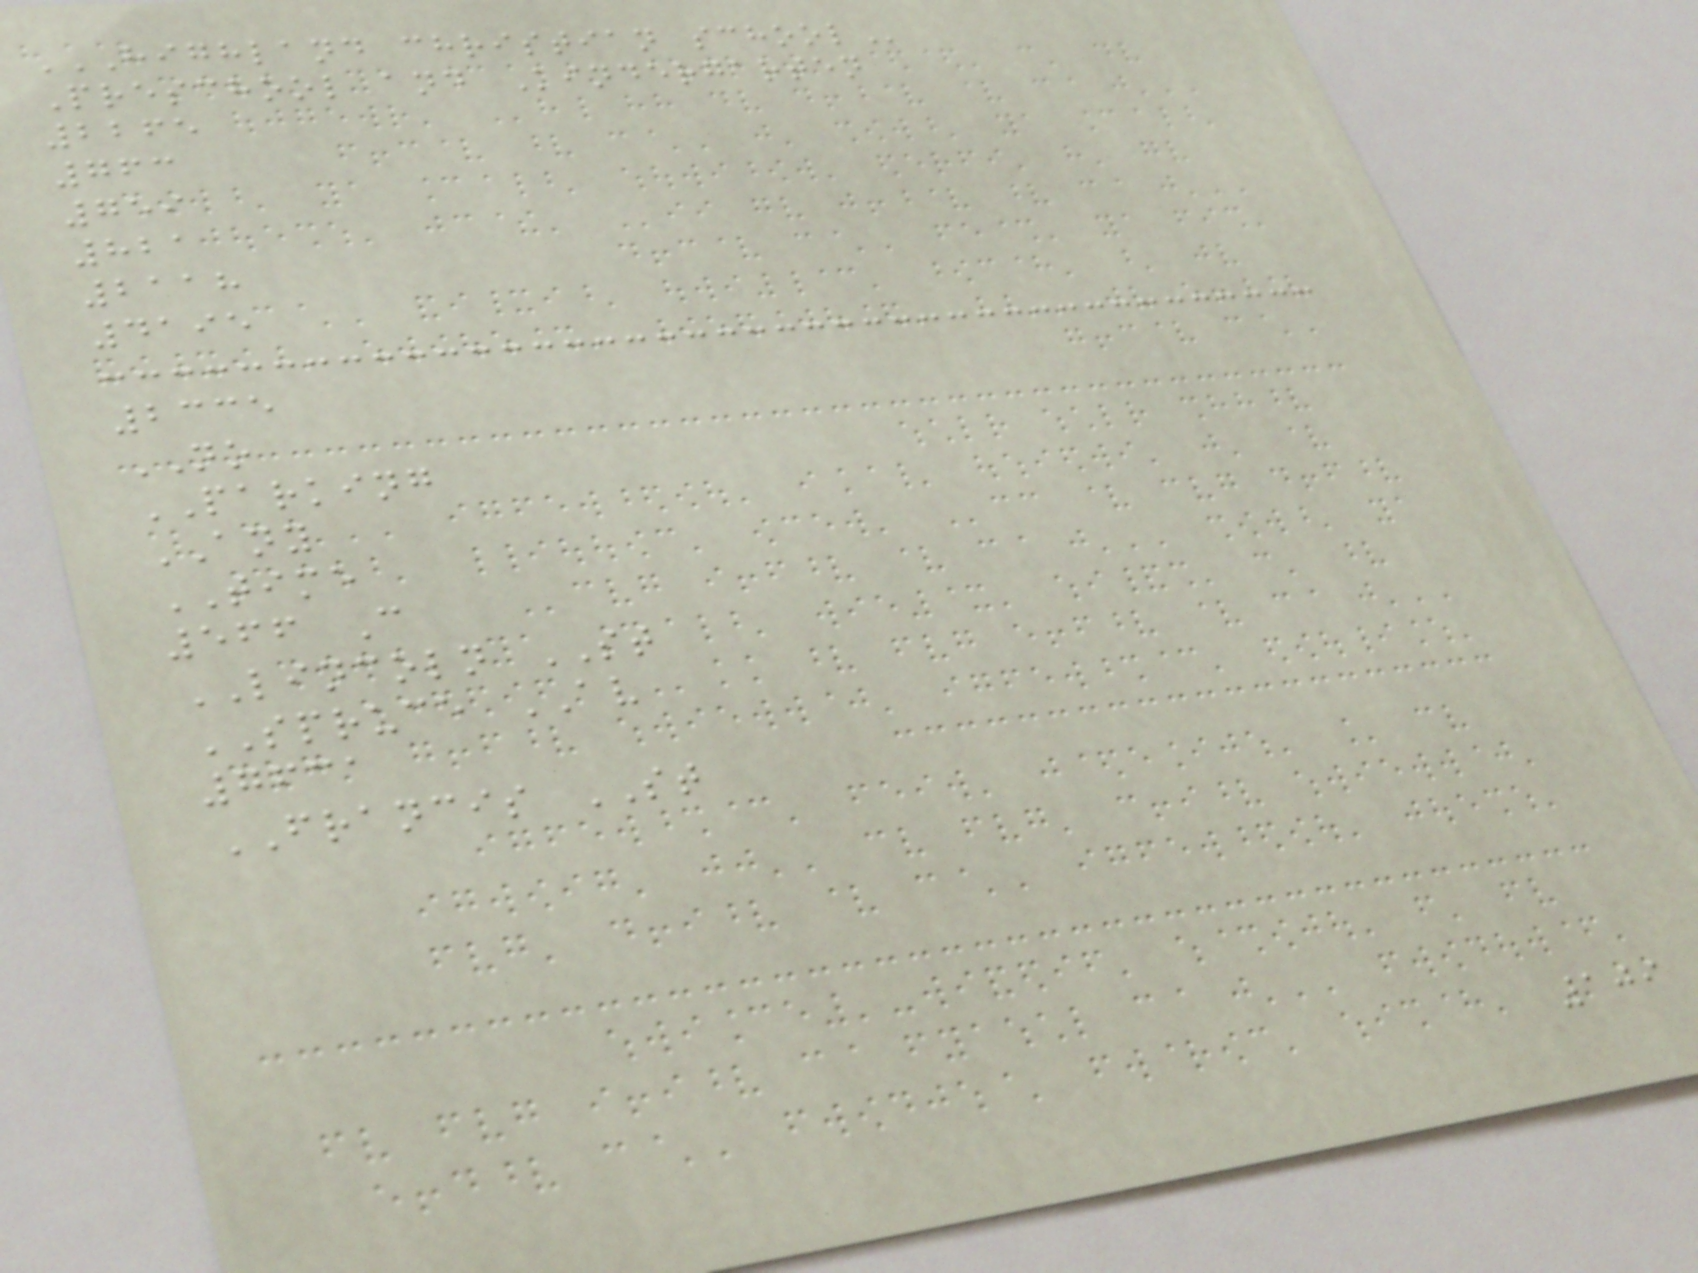HIGHLAND CHRISTIAN SCHOOL
Preschool and Kindergarten
2265
763
759
821
2118
4195
2335
NO
PARKING
ANY
TIME
566 C
LINCOLN ST
SPRUCE AV
7631
FRANCIS ST
109
